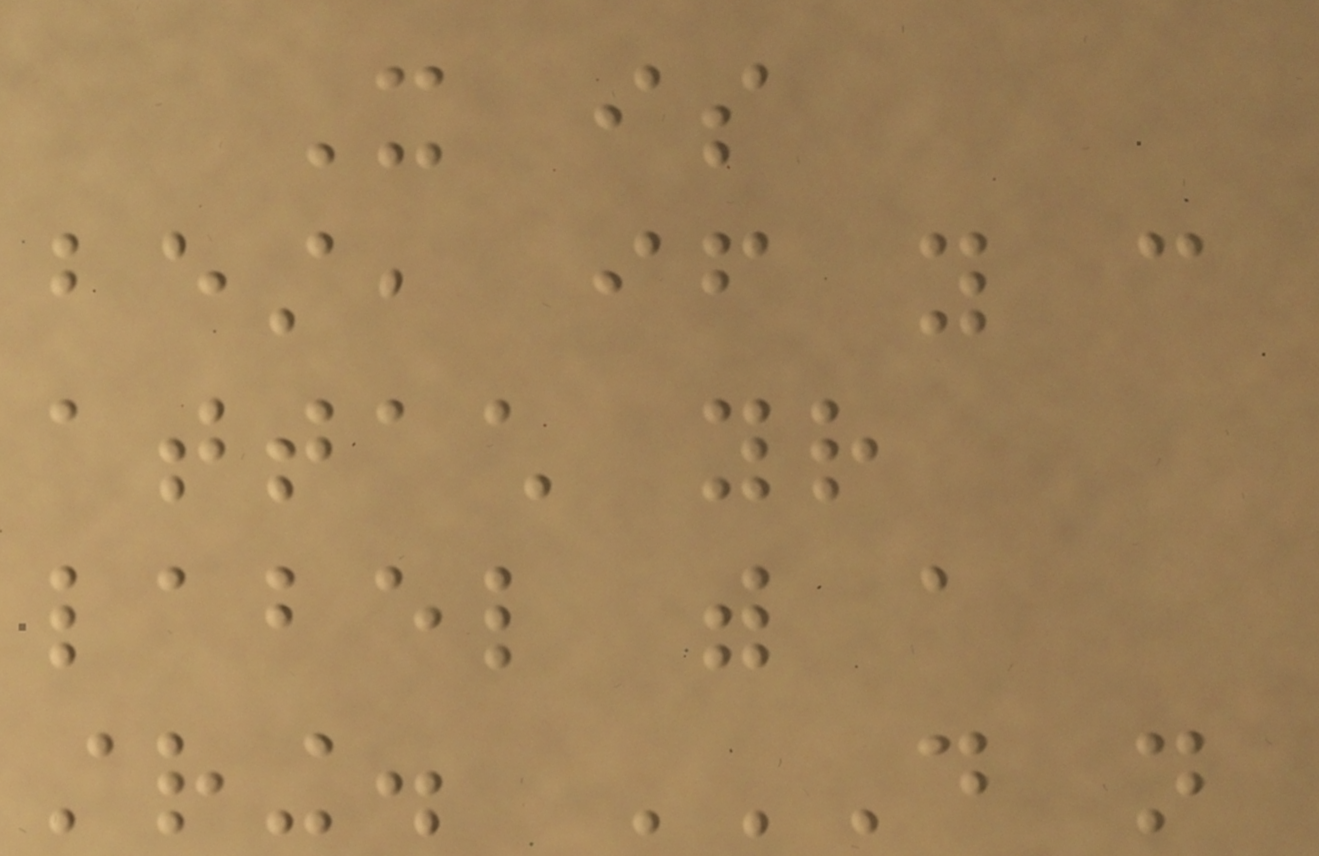It is
best, if you can
attach your
label with a
string. DO NOT
